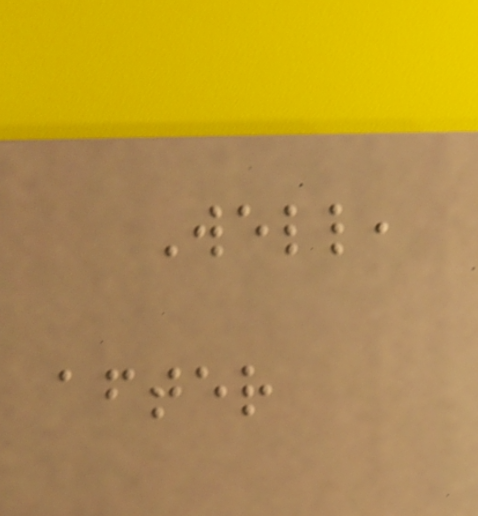Well,
after
